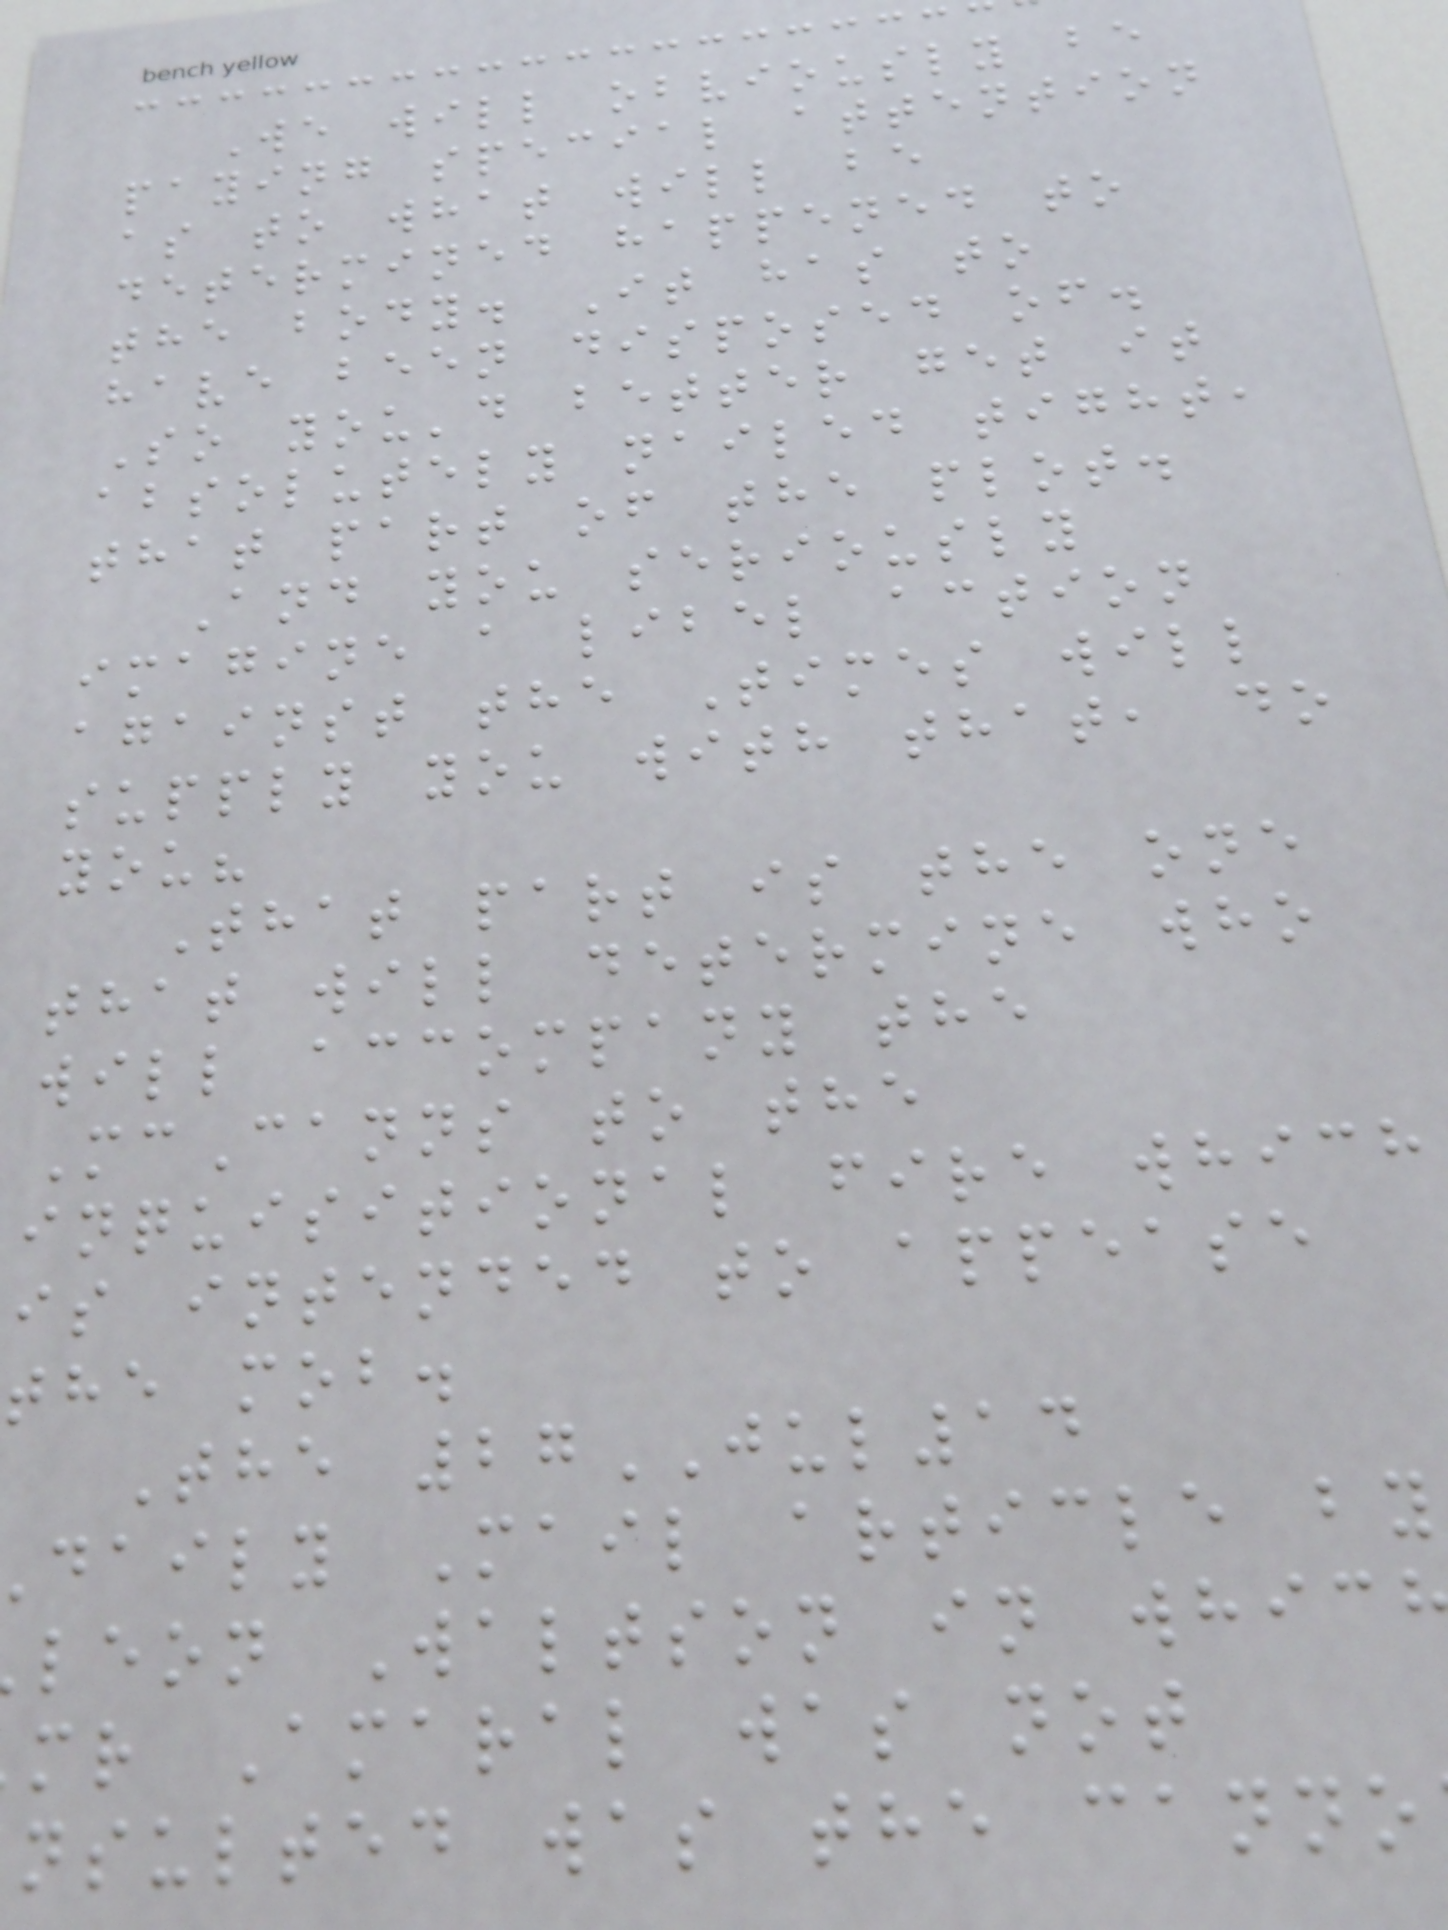We will obviously be
paying special attention
as to what will be
determined happened to
the body. It has to
have been disposed of.
So you'd better get it
absolutely nailed tight,
that part of the plot.
And you seriously
imagine a libel action
against the Times will
supply you with that, do
you?
That part is the one
that will determine who
will accompany the
McCanns to the
inquisitional fire which
is intended to appease
the mob.
The 27JUL14
daily Mail article by
leon Waltson in whic
mr Amaral was not
nsulted was the canno
